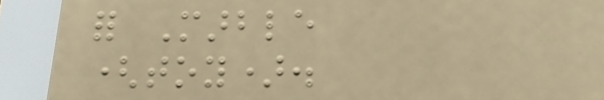for Marble
(toy).
